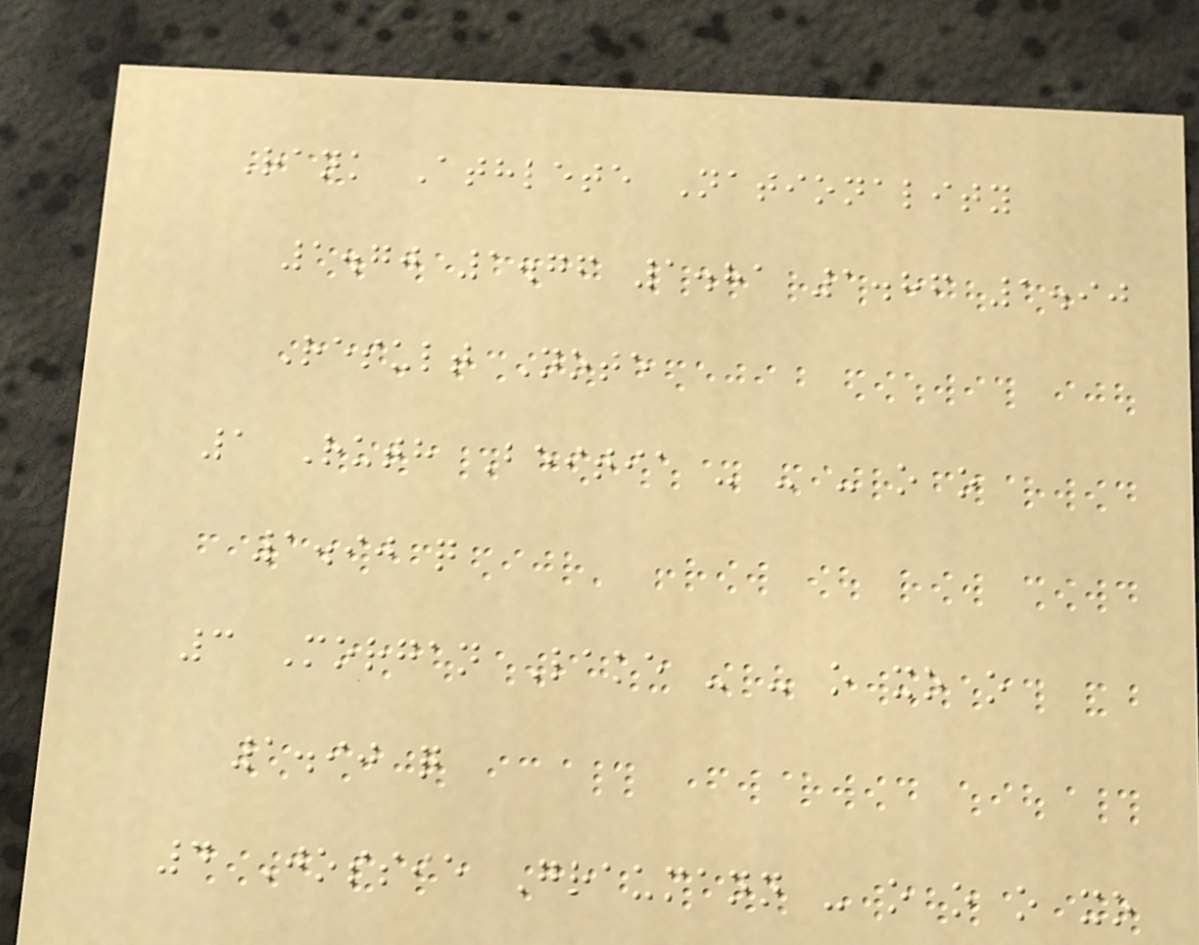Rank Athlete Nationality
1.70 1.76 1.81 1.86 1.90
Result Note
1 Ruth Beitia - - - o o
1.90 q
3 Morgan Lake - - o xo o
1.90 q
4 Jossie Graumann - o o o xo
